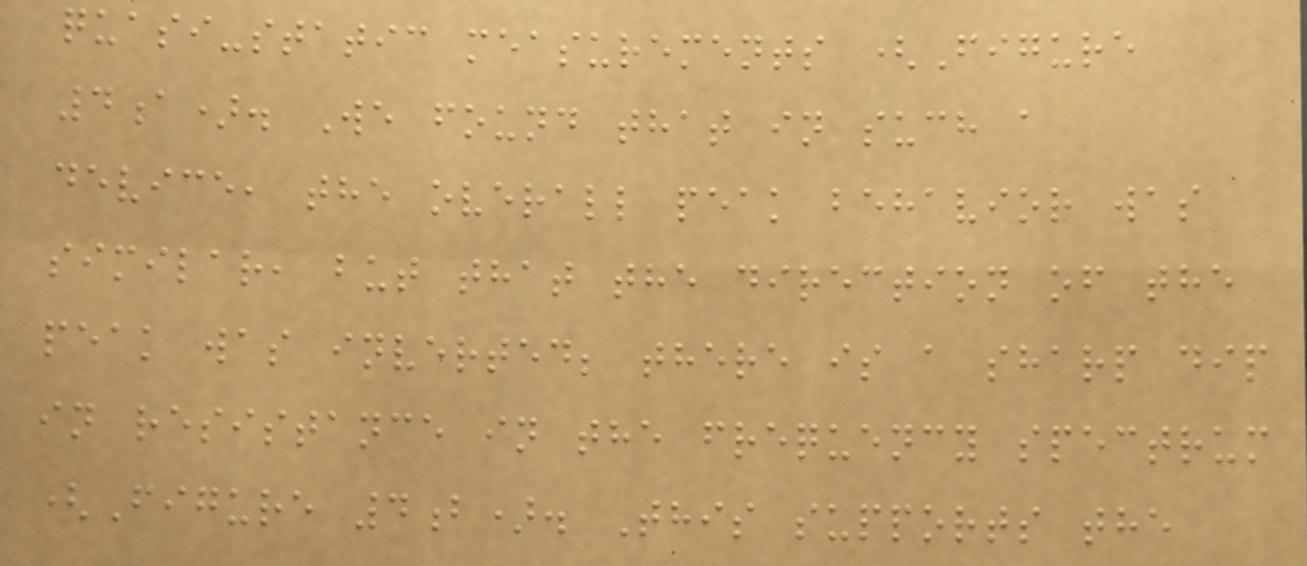quasi-static measurements (Figure
4a). We found that in such a
device, the overall peak behavior was
similar, but that the direction of the
peak was inverted; there is a sharp dip
in resistance in the frequency spectrum
(Figure 4b). This supports the
